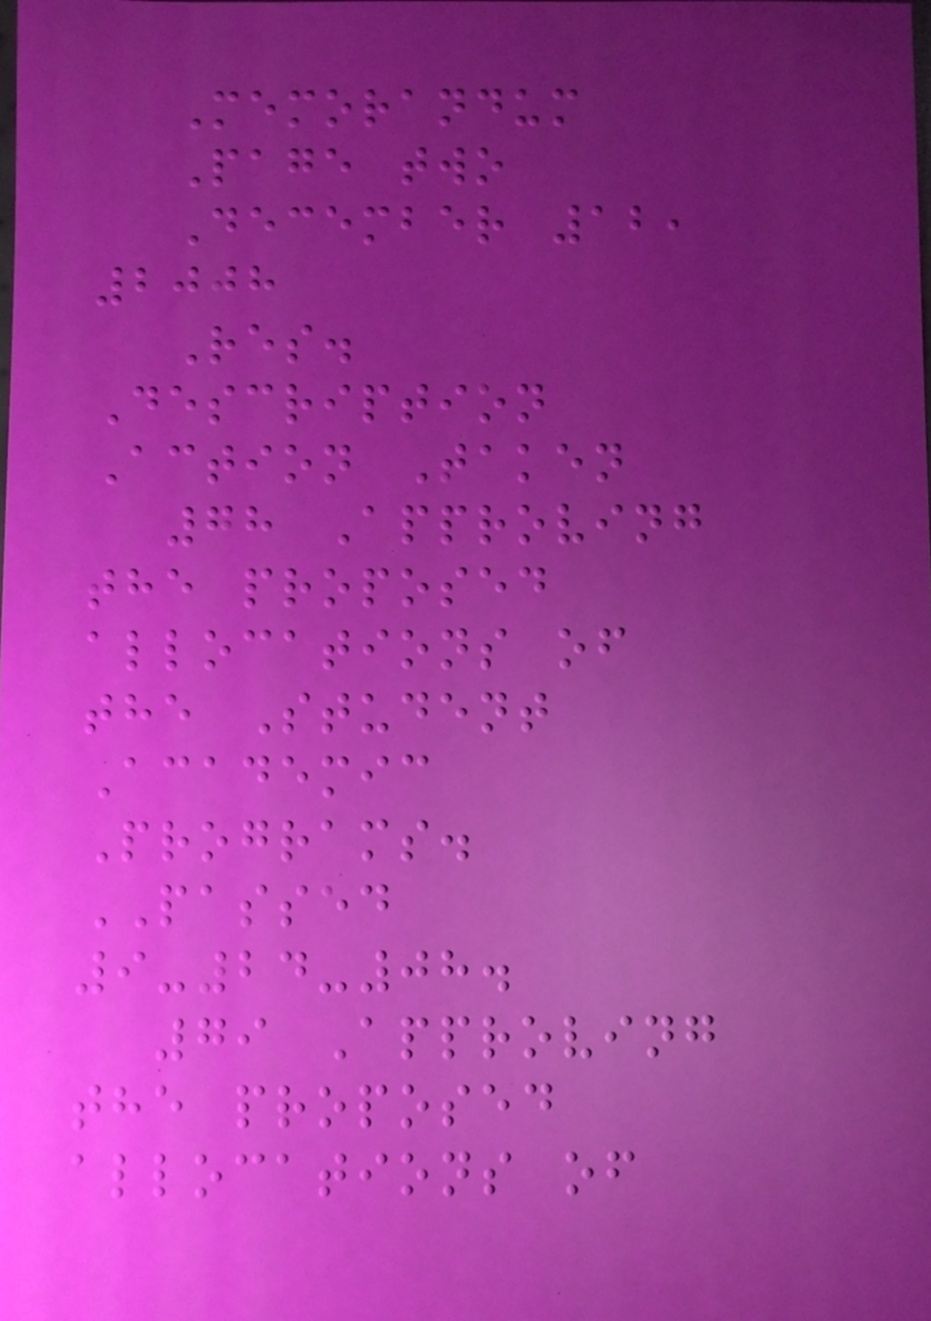Memorandum
Page two
December 12,
2008
Res.
Description
Action Taken
78 Approving
the proposed
allocations of
the Student
Academic
Programs.
PASSED
9-24-08.
79 Approving
the proposed
allocations of
